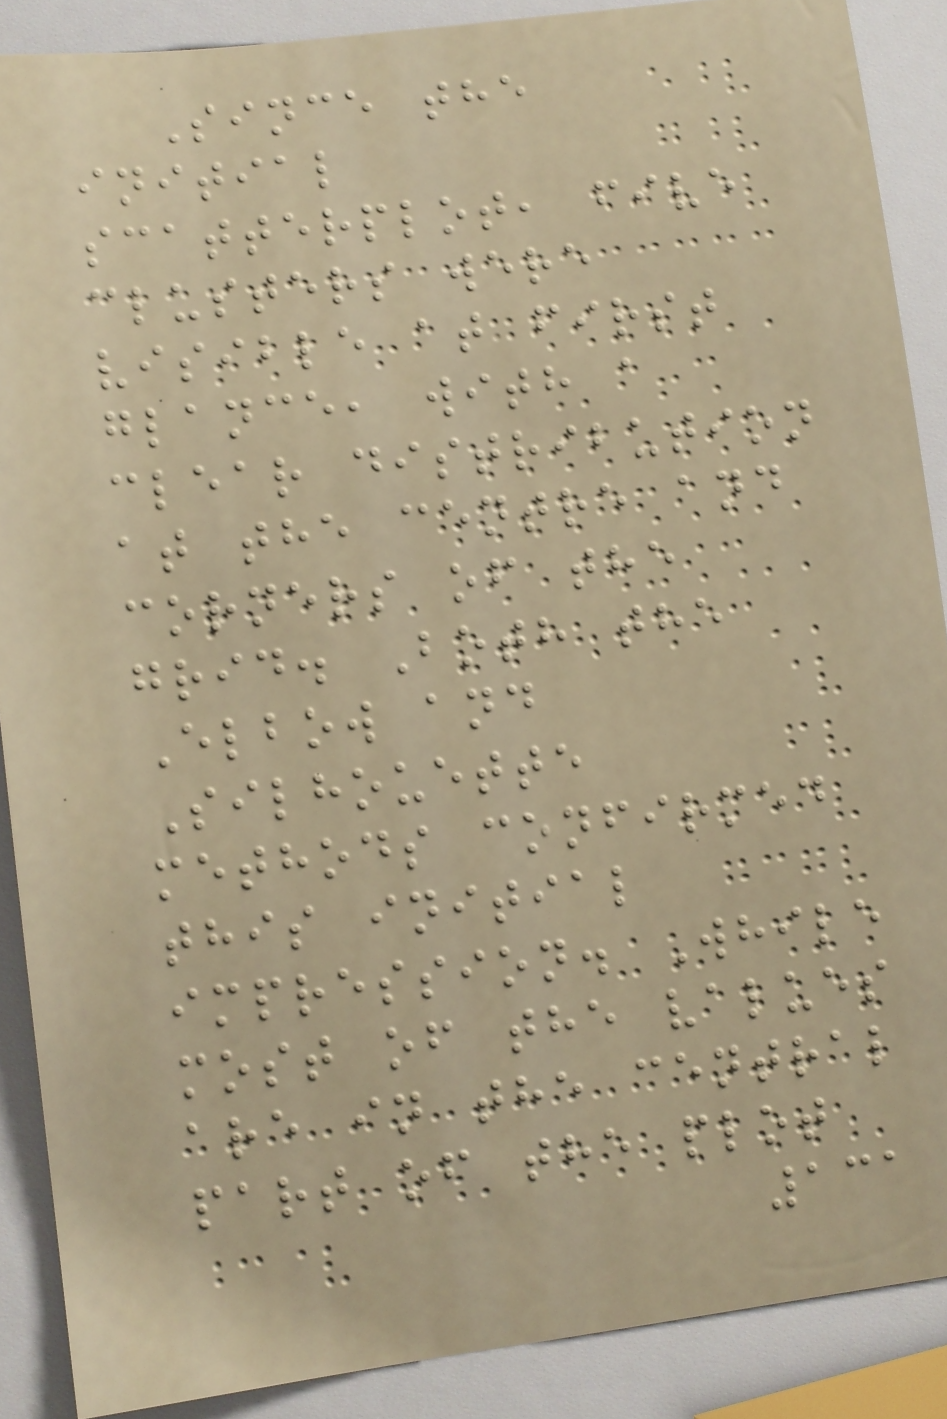Since the
initial
scatterplot, five
clusters were
visible at first
glance, with a
clear distribution
at the centre and
corners of the
grid. Both the
Elbow and
Silhouette
methods confirmed
this initial
impression. While
most of the values
are in the central
part of the plot
131
